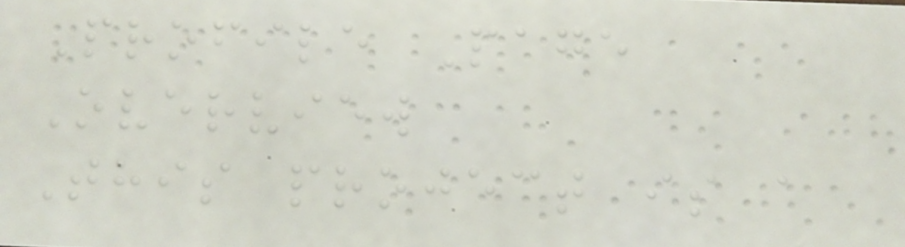Profile Page
Overview
This project is a
